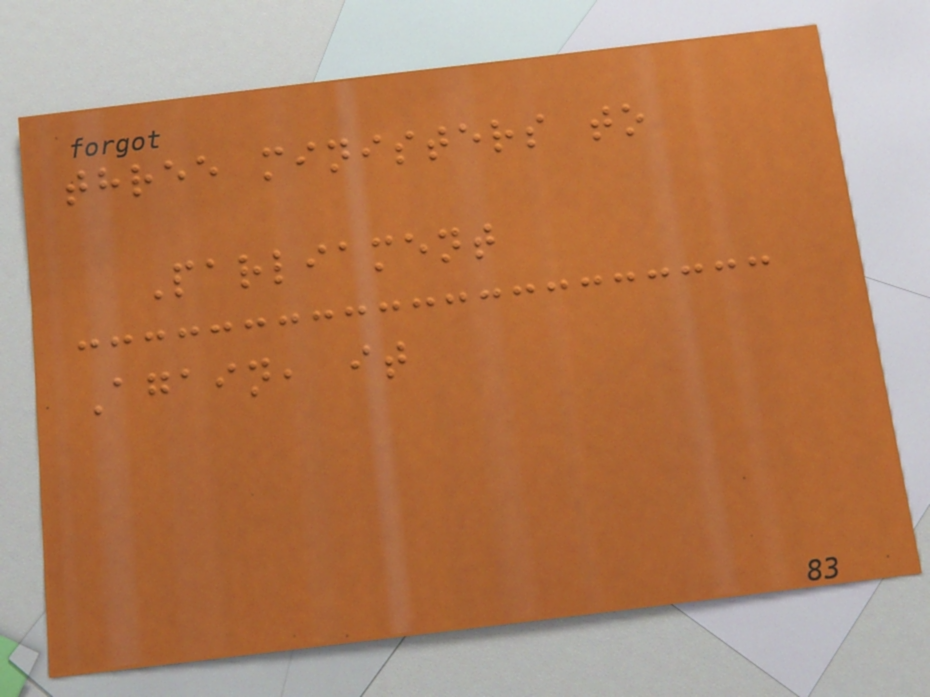three ministers to
Parliament
Again, it
